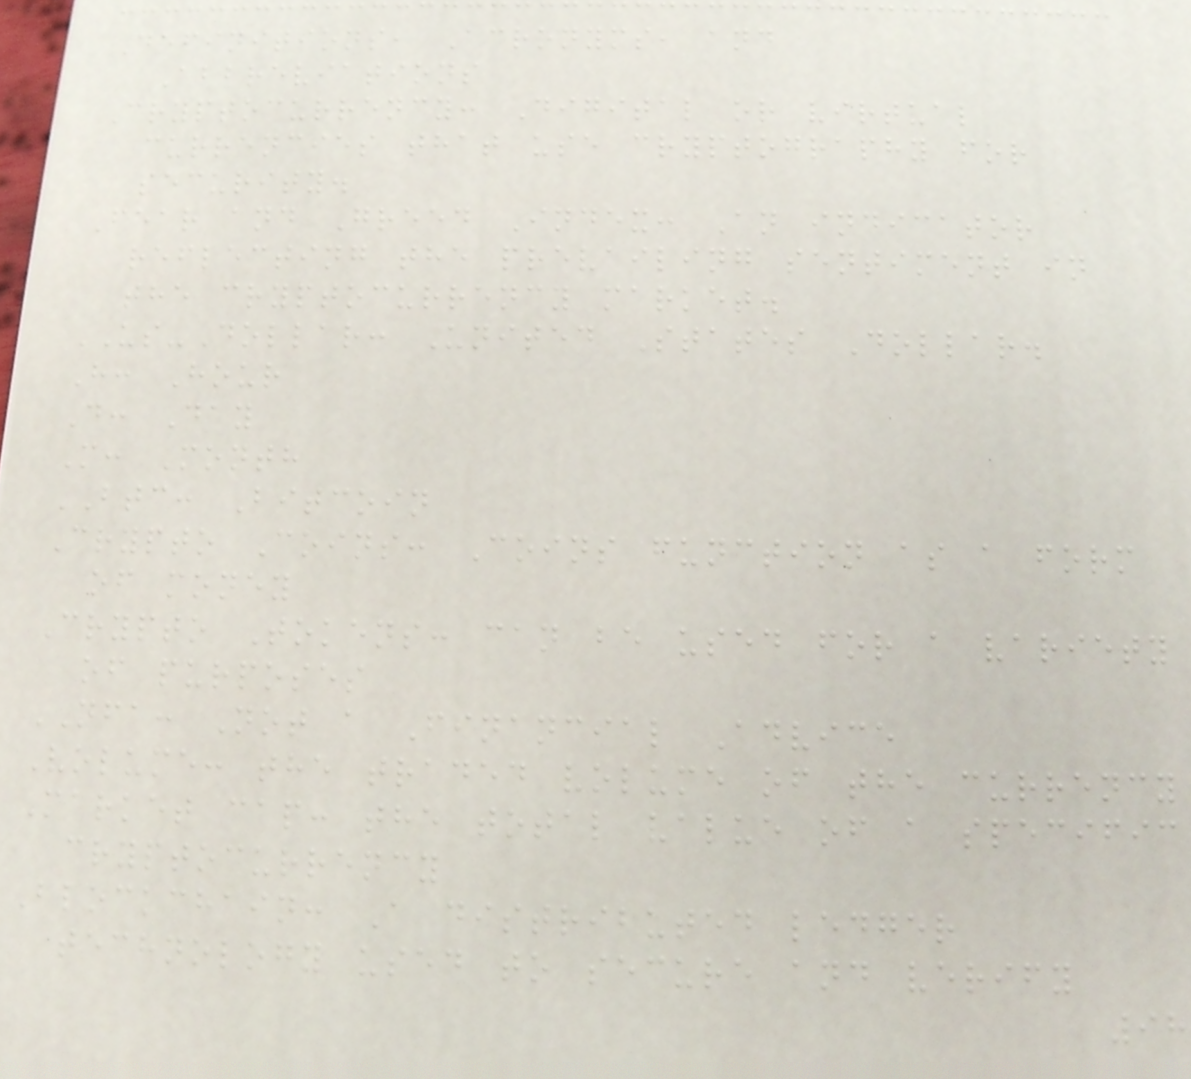Definitions, Acronyms, and
Abbreviations
Cryptocurrency: Digital or virtual
currencies that use cryptography for
security.
Fear and Greed Index: An indicator
reflecting the prevailing sentiment in
the cryptocurrency market.
US-Dollar: United States Dollar.
H: Hour
D: Day
M: Month
BTC: Bitcoin
Crypto Coins: Coins function as a form
of money
Crypto Tokens: can be used for a variety
of purposes
NFA: Not a Financial Advice
Volume: the traded volume of the currency
Market cap: the total value of a specific
cryptocurrency
Blockchain: A distributed ledger
technology used to secure and verify
98
